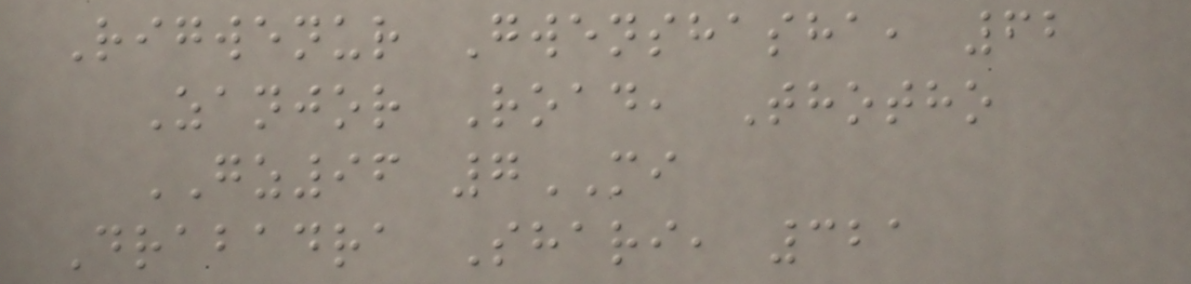Rigwenur Gwenshasha, 62
Zanjor Road, Thotho
GZ96 7MI
Drabadra Shari, 321
